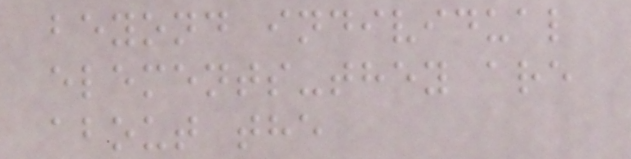beyond individual
elements-they are
about the
